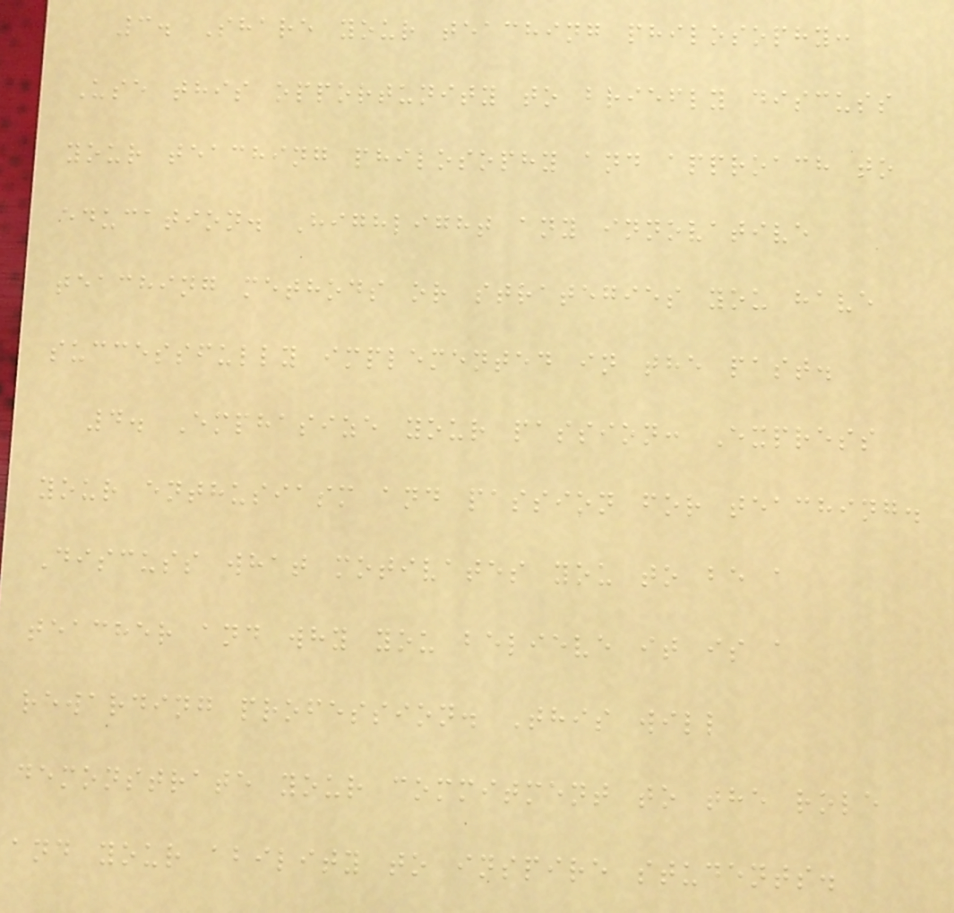3. Share your teaching philosophy:
Use this opportunity to briefly discuss
your teaching philosophy and approach to
education. Highlight any innovative
teaching methods or strategies you have
successfully implemented in the past.
4. Emphasize your passion: Express
your enthusiasm and passion for teaching.
Discuss what motivates you to be a
teacher and why you believe it is a
rewarding profession. This will
demonstrate your commitment to the role
and your ability to inspire students.
